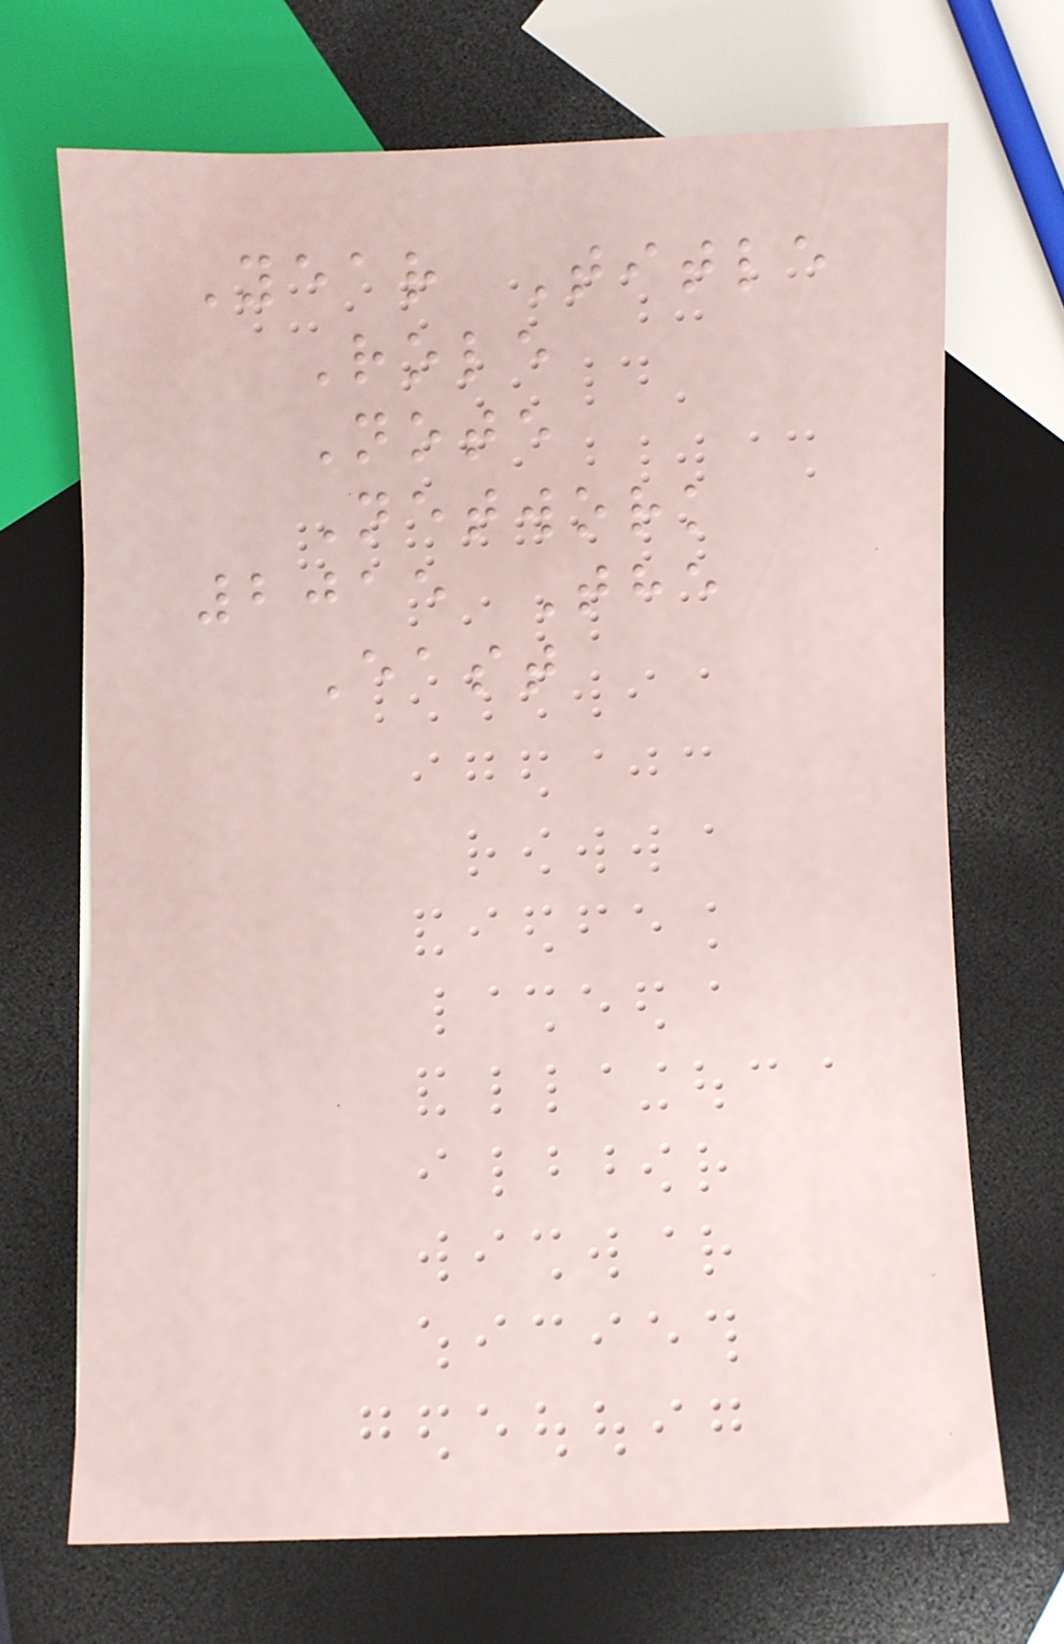Year Title
Role
Note
Network
2015 The
East
